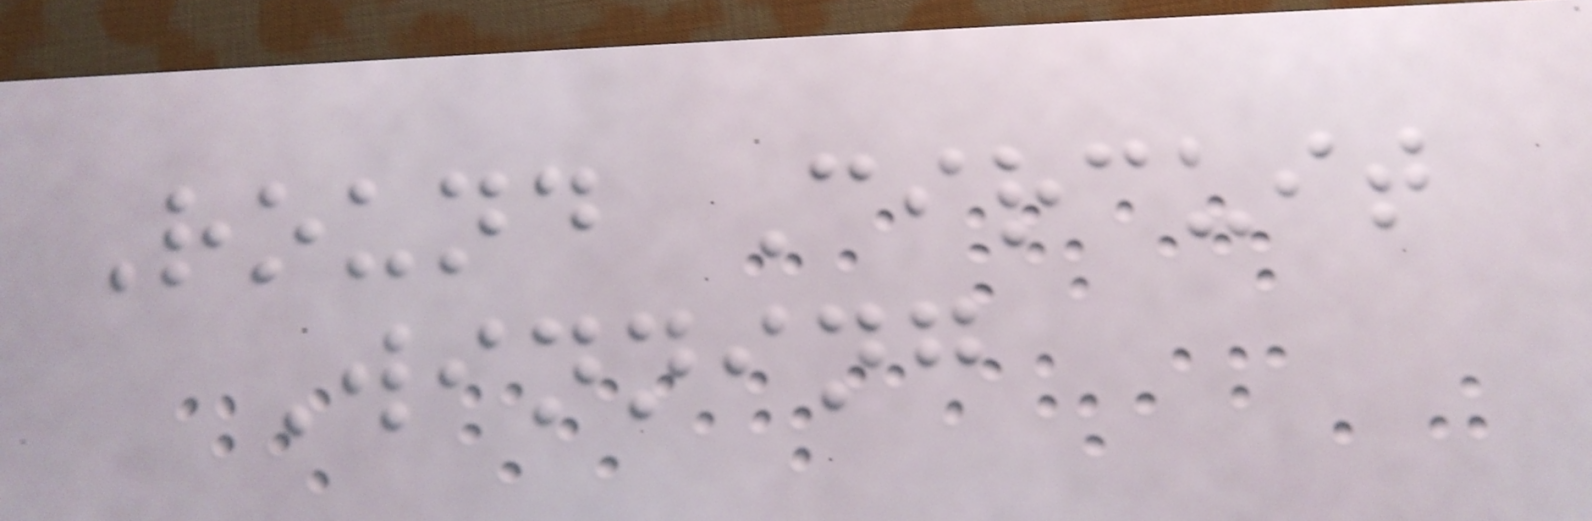Round Circuit
Winning
